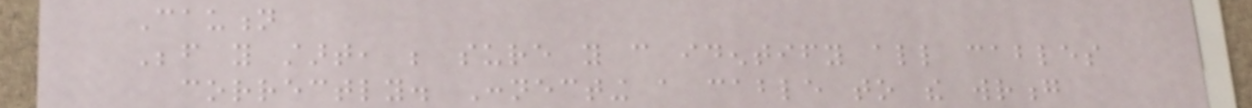Caution
Before you start, be sure you can identify all cables
correctly. Connecting a cable to the wrong
